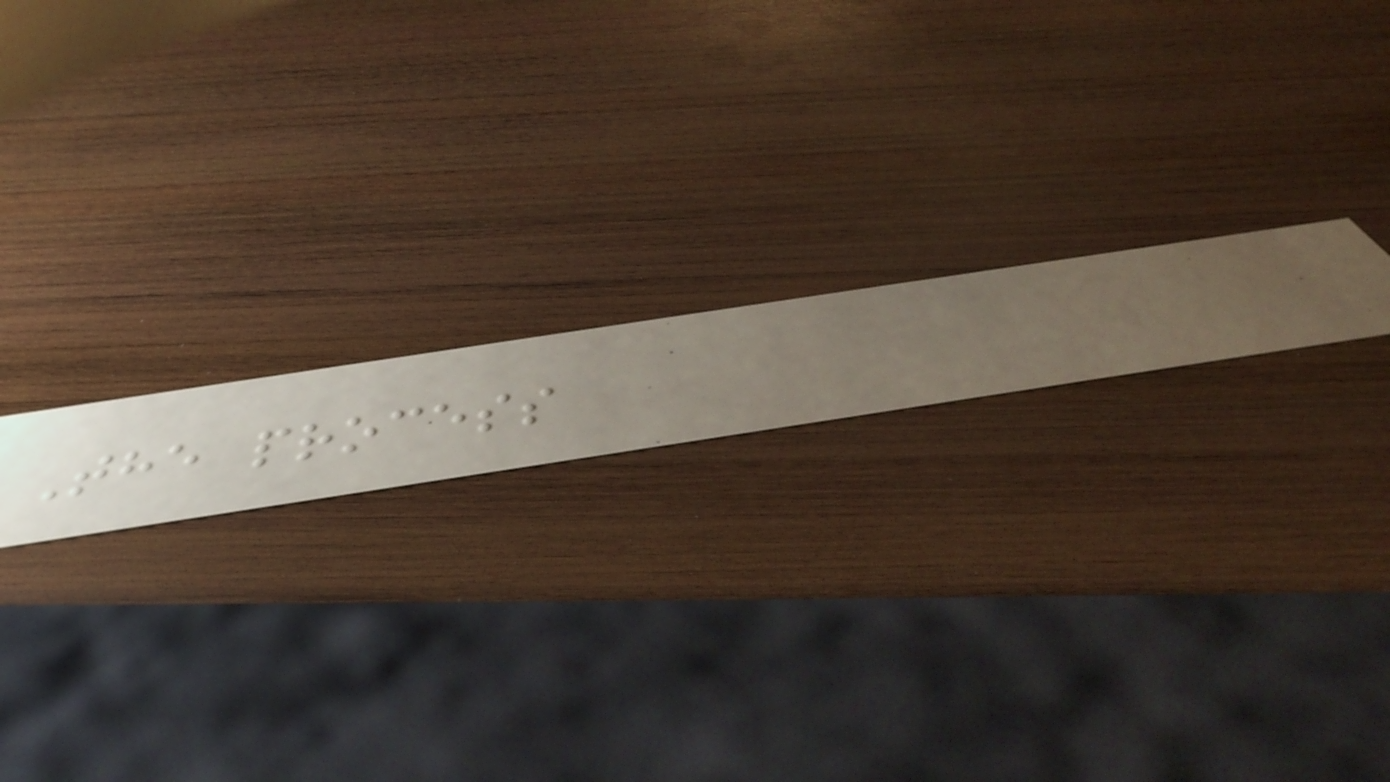The process
